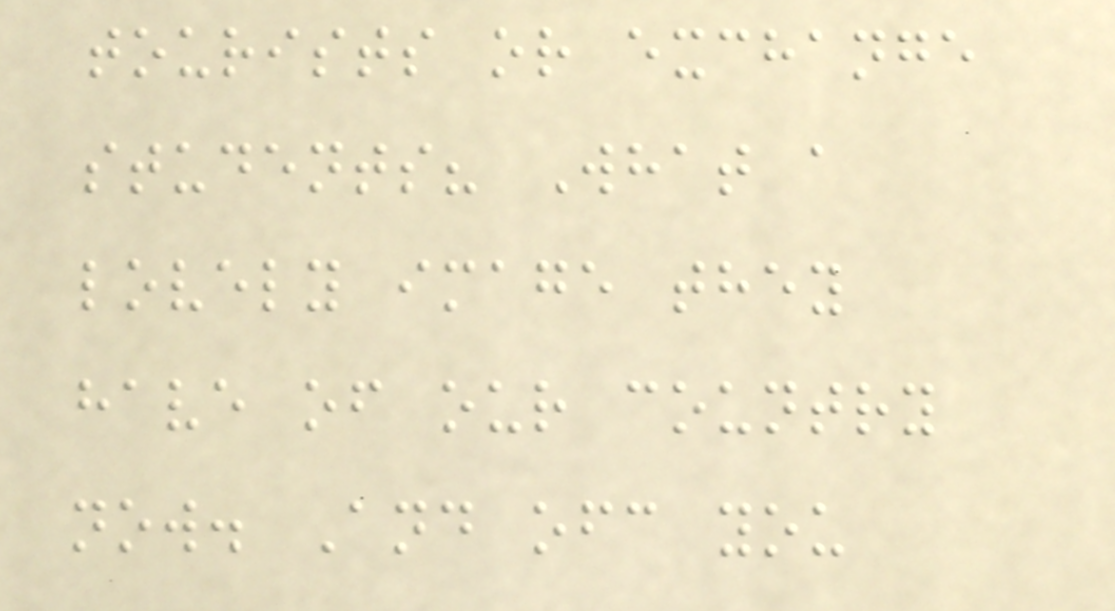tourists or exchange
students? What a
lovely image they
have of our country
now. And ofc you
